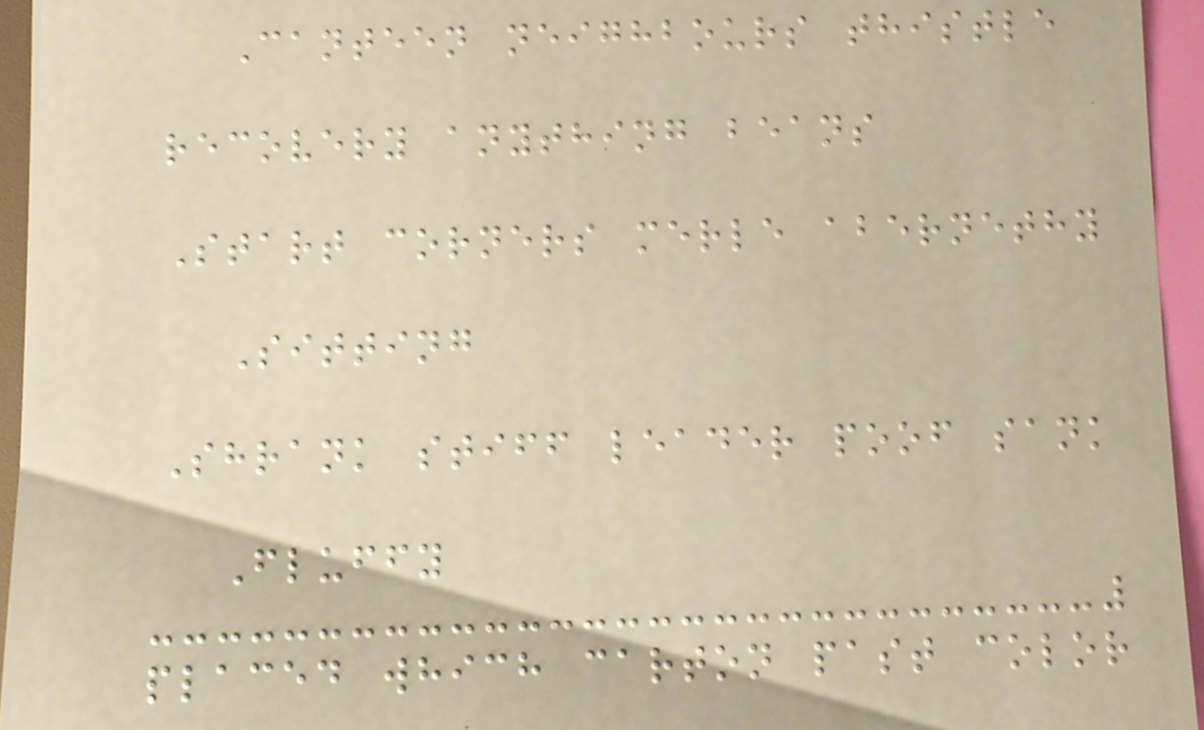Canteen neighbours thistle
recovery anything beans
Start corners merle abernethy
Sitting
Shrank stiff leader poof sank
Fluffy
placed which carton past color
